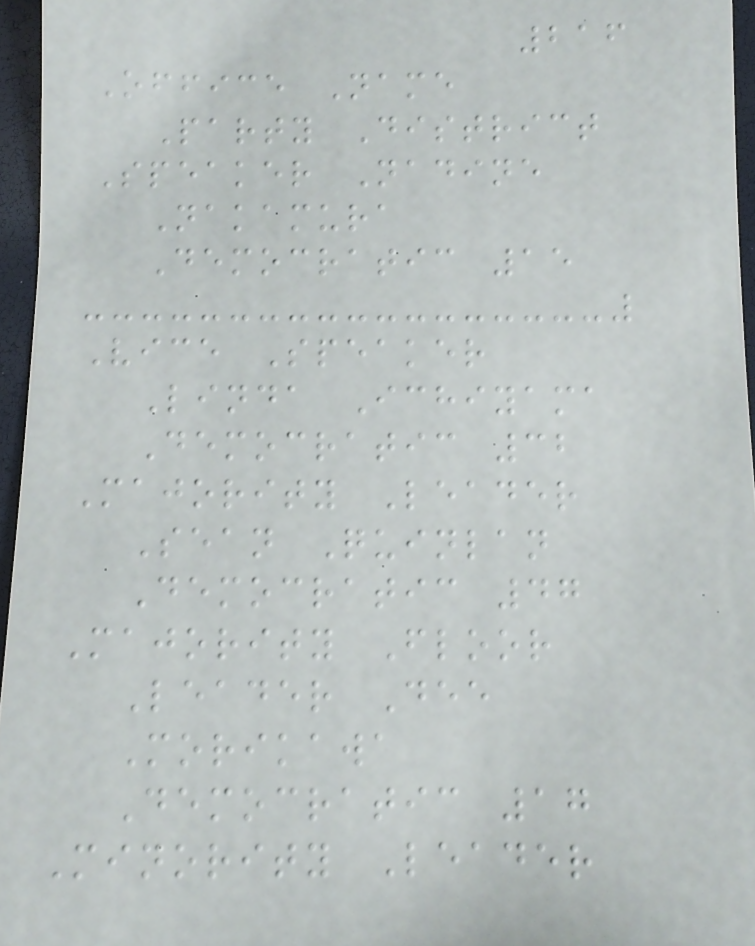216
Office Name
Party District
Speaker Nadine
Nakamura
Democratic 15
Vice Speaker
Linda Ichiyama
Democratic 32
Majority Leader
Sean Quinlan
Democratic 47
Majority Floor
Leader Dee
Morikawa
Democratic 17
Minority Leader
